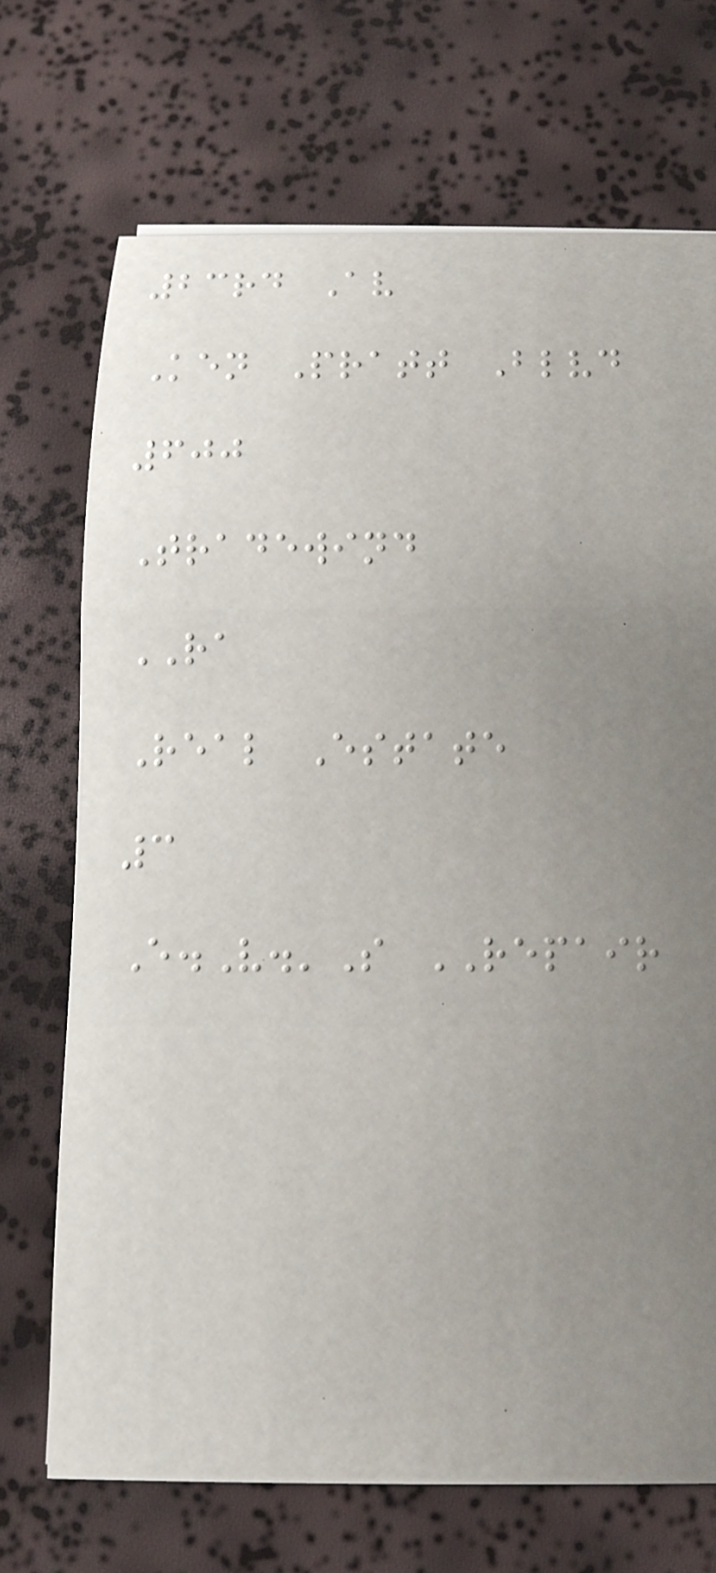23rd Av
Ken Pratt Blvd
600
Tradewind
RA
Real Estate
3
E.V.'S REPAIR
